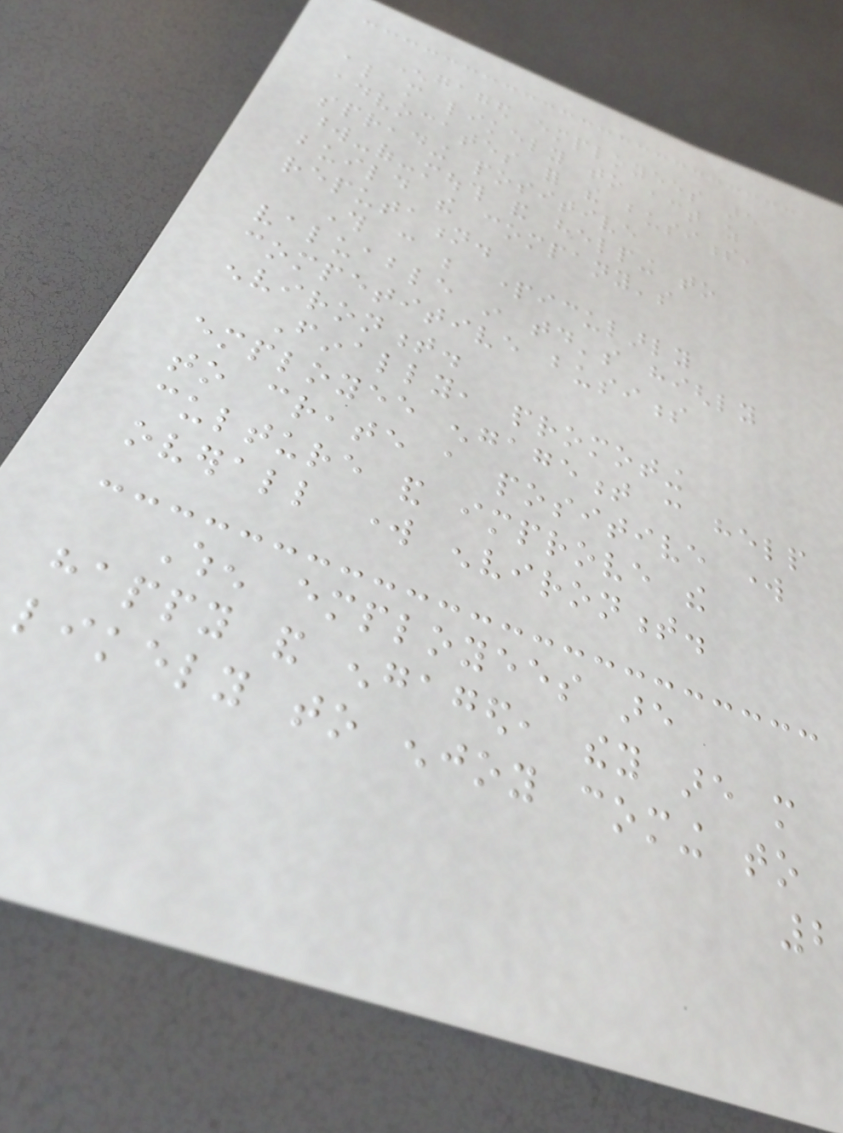Engaged employees are
also more likely to act as
advocates for the business,
spreading positive
word-of-mouth and helping to
build the company's
reputation.
This can be particularly
valuable in today's highly
competitive business
environment.
Finally, promoting
employee engagement can help
to create a positive work
culture and improve the
overall work environment.
When employees are
happy and engaged, they are more
likely to enjoy coming to
2
